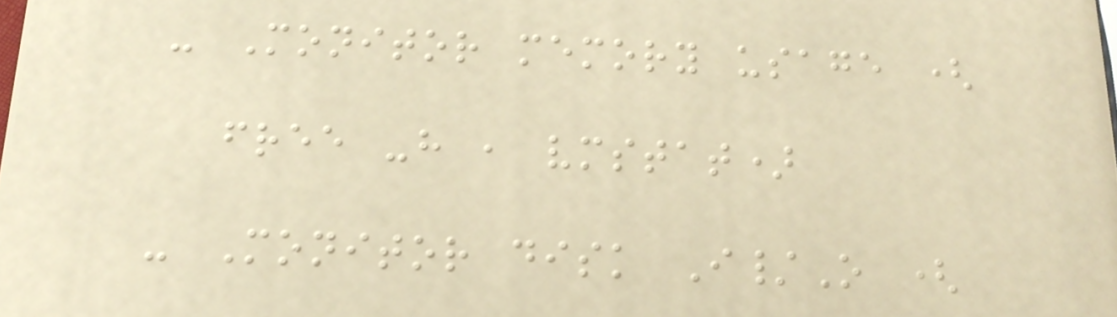- Monitor memory usage (
free -h , vmstat)
- Monitor disk I/O (
